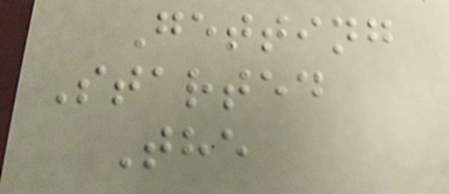Getting
Started
The
